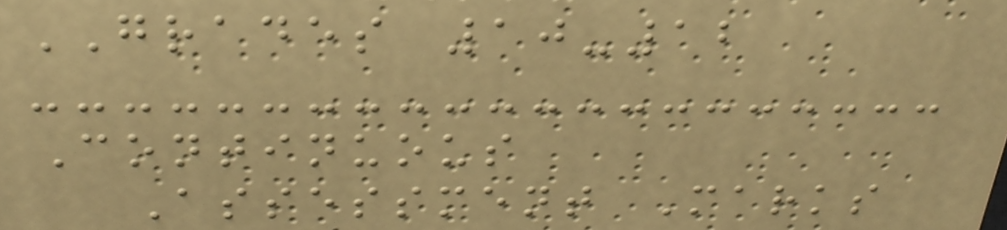GRADES 10-12
Continuous
Assessment Marks
